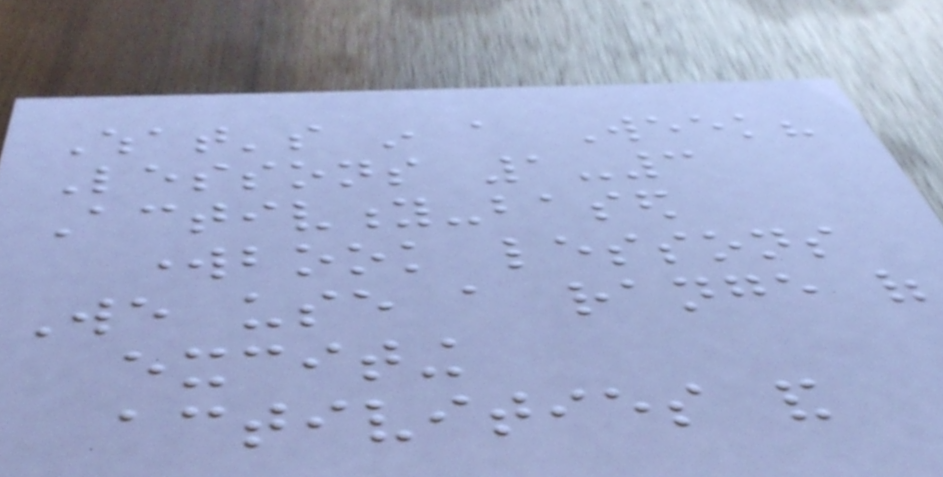What's in a Week?
Lessons 1-3
Activity-based
workbook lessons
We use a range of
exciting
activities and
